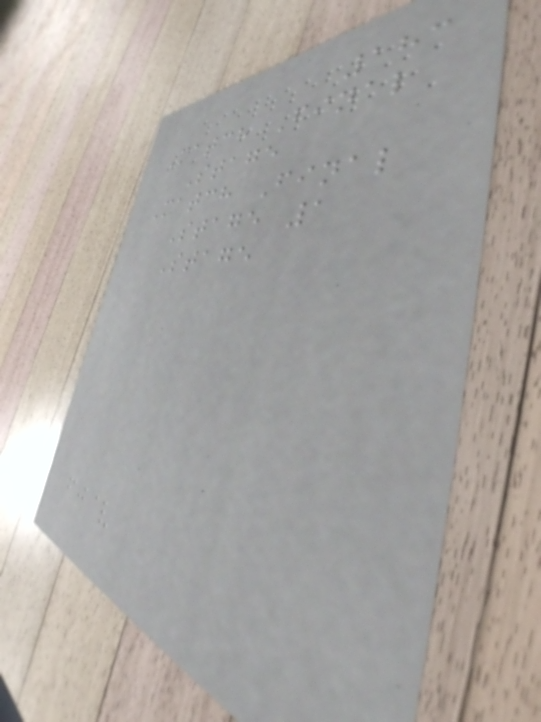183
Match Final
Stage
Match Final
Stage 1
Stage
